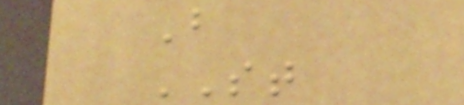B
ST
